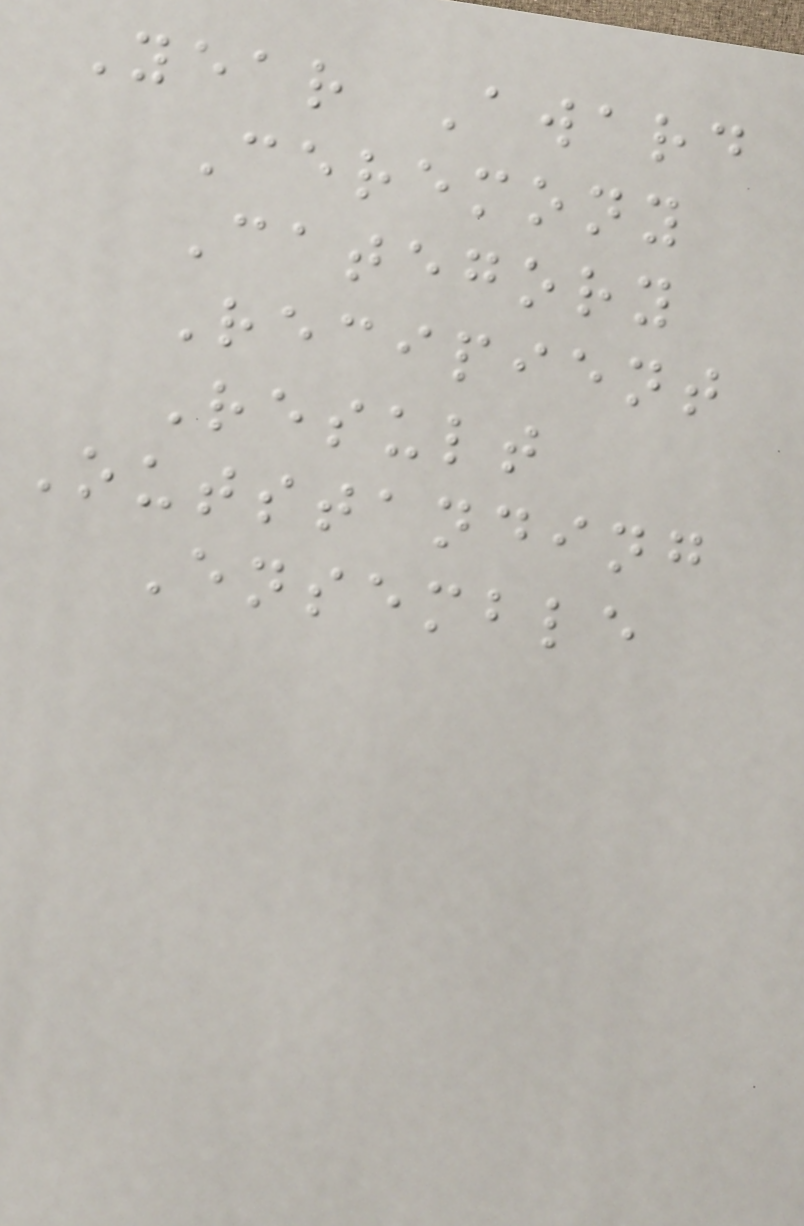Year Award
Ceremony
Category
Recipient
Result
Outstanding
Ensemble
